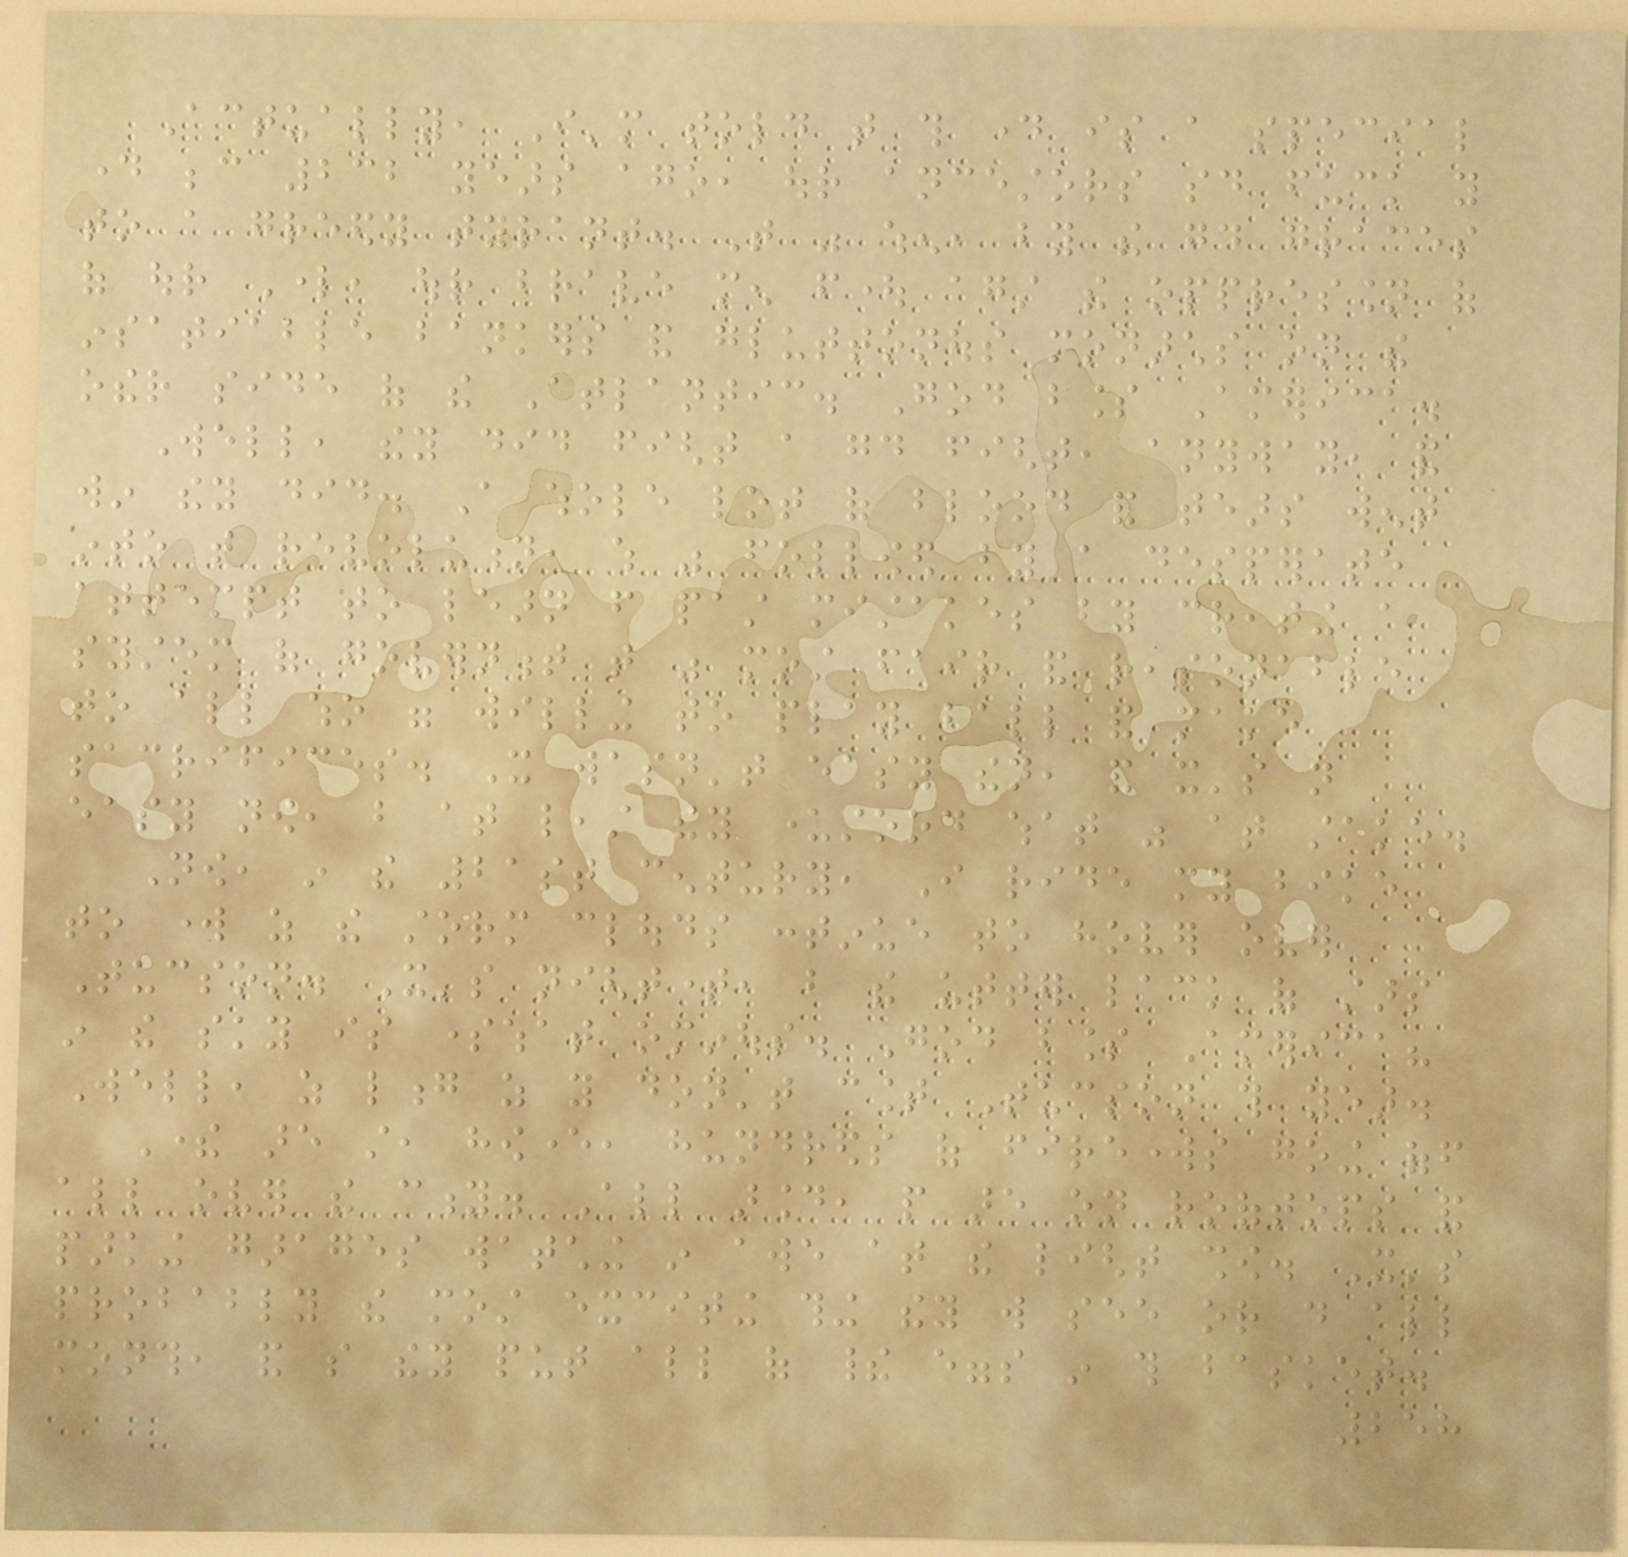Actually, I'm told that this day is a special
day because 232 years ago, our ancestors said fuck you
to a greedy tyrant. That was when, by the good graces
of our Lord, our brave men fought against the oppression of
insatiable bankers and gluttonous monarchs on the
other side of the Atlantic. God bless America.
Well, they did fight a good fight, anyway, and
win they did. A whole lot of blood and tears went
into that revolution, which was followed by a desperate
attempt to learn from past mistakes by creating a
system of government that was most fair and reasonable
to all who were willing to play ball and make
sacrifices. It wasn't easy then, and it's not
easy now, but at least they understood what was at stake.
Now, in the 21st century, I ride my bike
to work as the storm clouds continue to hover over
Tucson. It's nighttime, but the utter lack of stars
in the sky is somewhat ominous. God bless America?
Well, as long as you don't count Tucson this year.
There are still, however, hundreds of fireworks going off
all over the city. All around, people are on rooftops and
parking garages watching in awe at the light show. It's
probably the most exciting thing they will see or do all
month, and so they put all of their eggs in this basket.
258
